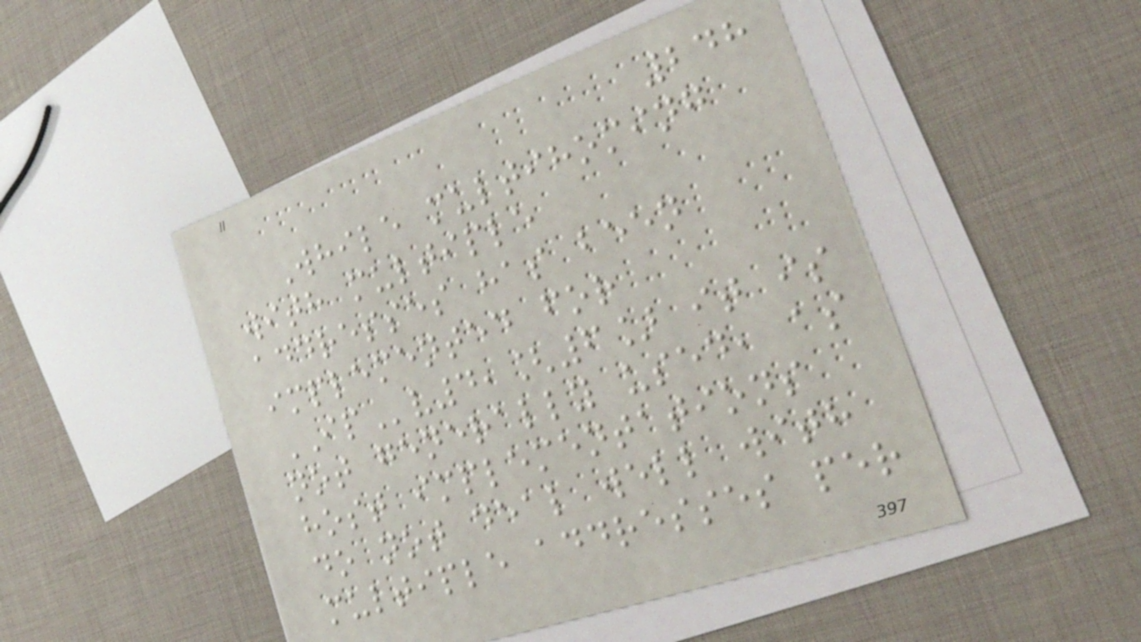248
While multihoming
with multiple
addresses has been
implemented for
IPv4,[6] it is
not generally used, as
host implementations
do not deal well with
multiple addresses per
